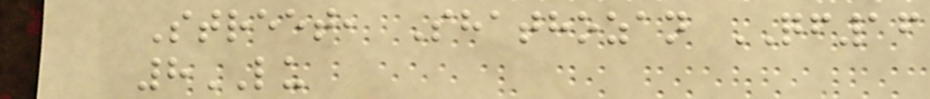Street, Shathozan QF16
8LU
